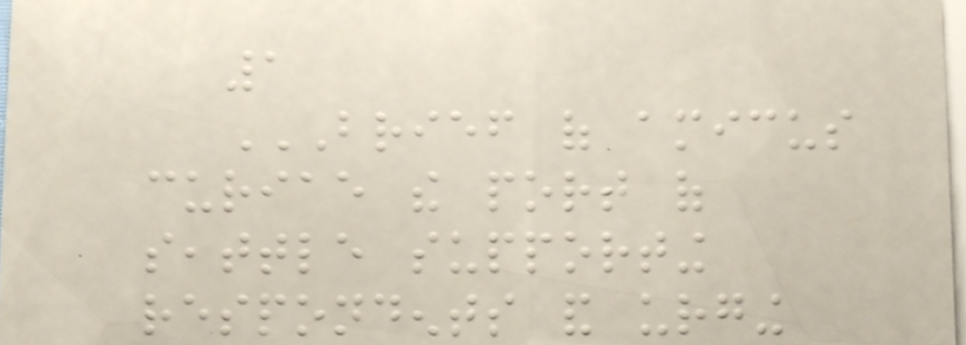1
BRIEF OF AMICUS
CURIAE THE PORT OF
SEATTLE SUPPORTING
RESPONDENTS AND URGING
